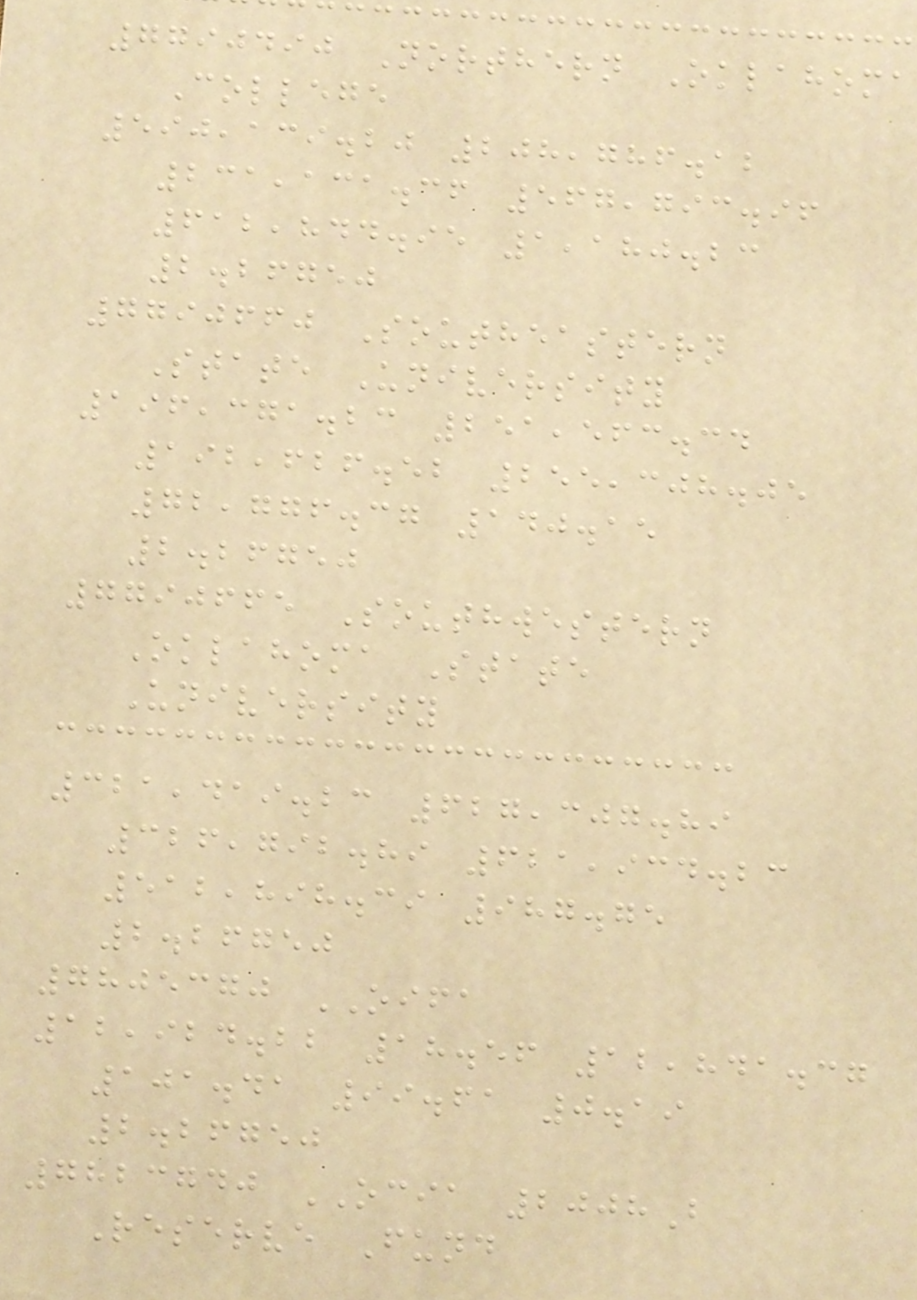7790490 Northern Oklahoma
College
590,139.20 208,786.12
231,131.36 567,793.96
612,844.95 1,180.23
2.26750
7790660 Southeastern
State University
196,371.23 251,563.34
192,626.52 255,308.05
72,776.37 140.15
2.26750
7790665 Southwestern
Oklahoma State
University
321,419.23 627,307.89
326,792.89 621,934.23
512,898.39 987.75
2.26750
7805370 OIFA
12,924.22 18.56 12,841.37
101.41 99.61 0.19
2.26750
7823740 OCIA 2008B
Reserve Fund
